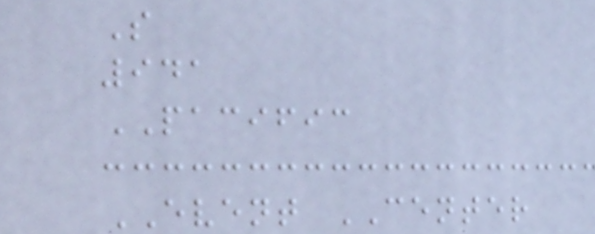S
941
PACIFIC
EVENT CENTER
